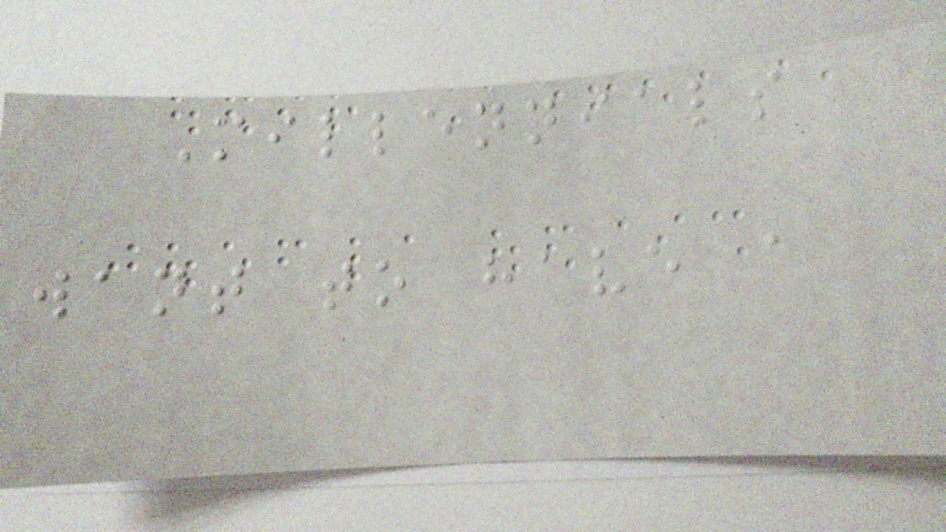Millennials
want to have a
